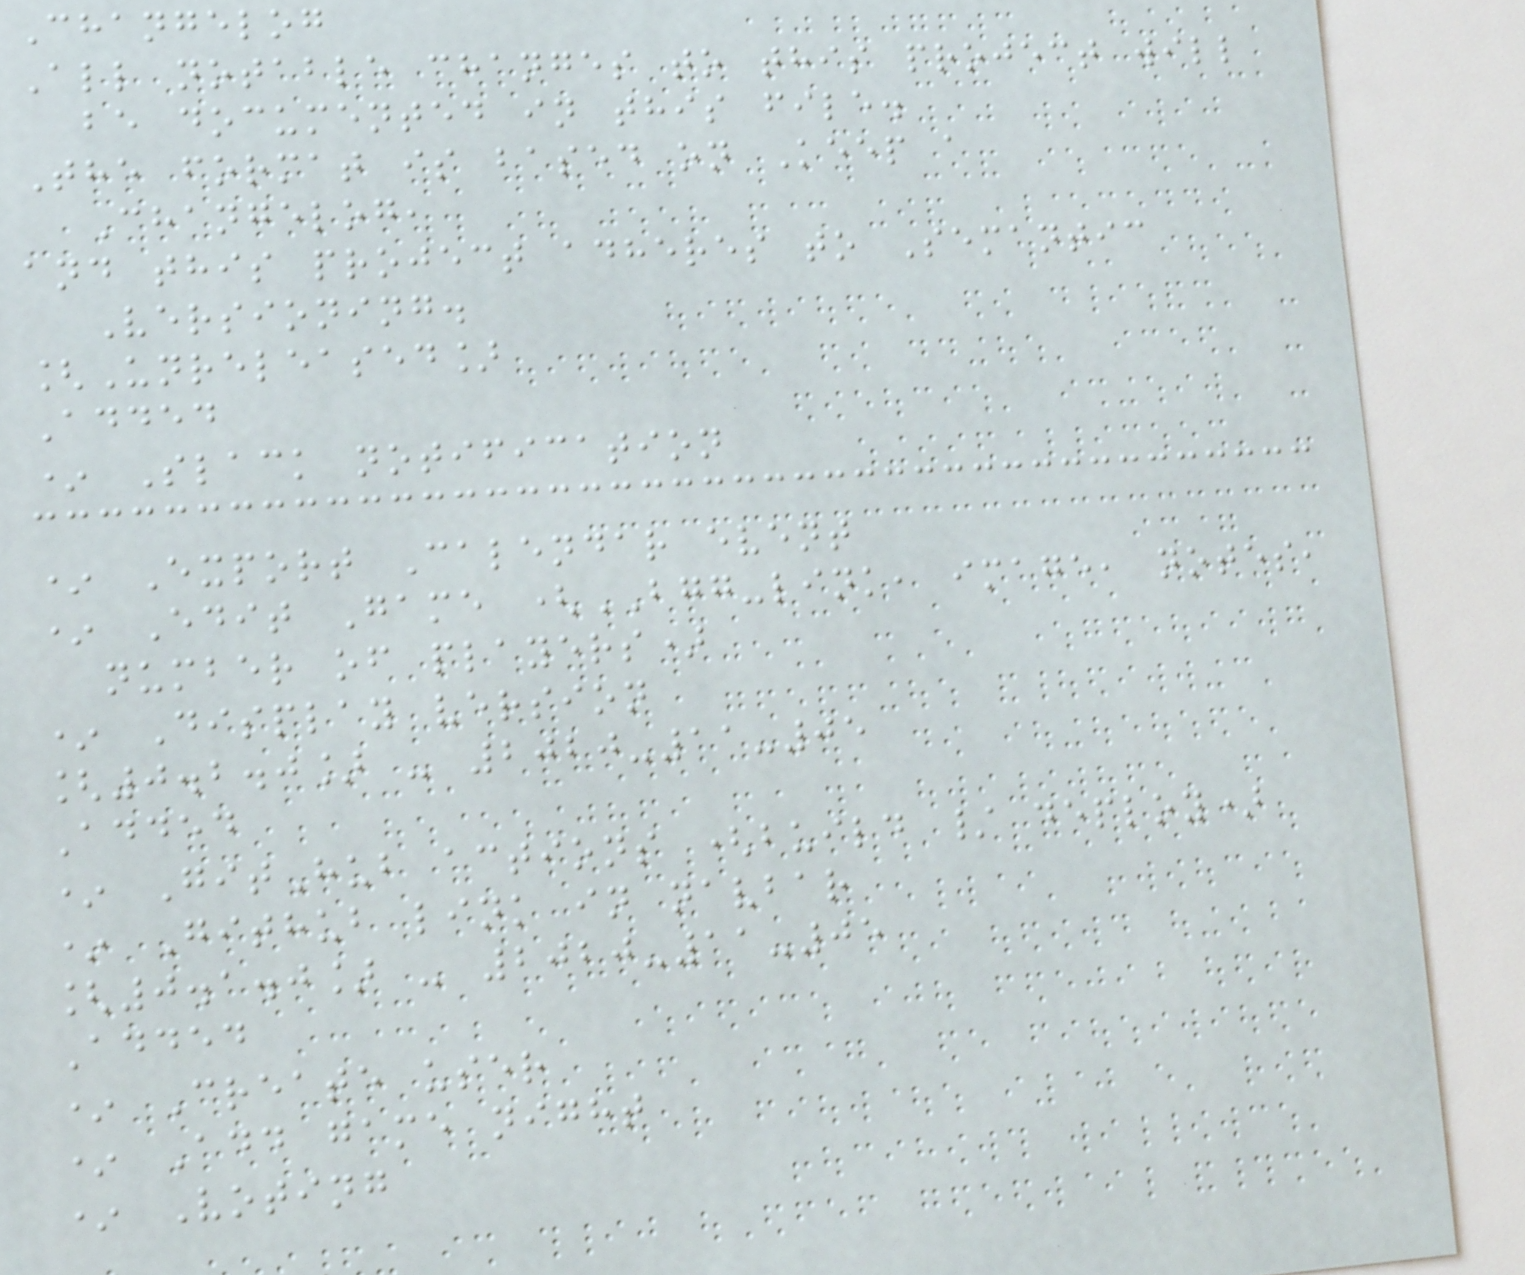Changelog
All notable changes to this project will
be documented in this file.
The format is based on Keep a
Changelog,
and this project adheres to Semantic
Versioning.
[Unreleased]
Added
* Slack notification
* Export Calendar event
* Edit Game (BGG-link, image, notes,
number of players)
* Display version
[0.2.0] - 2020-11-05
Added
* GitHub actions (build / deploy)
* Github link in navbar
[0.1.0] - 2020-11-05
Added
* Create user
* Add game night
* Voting
